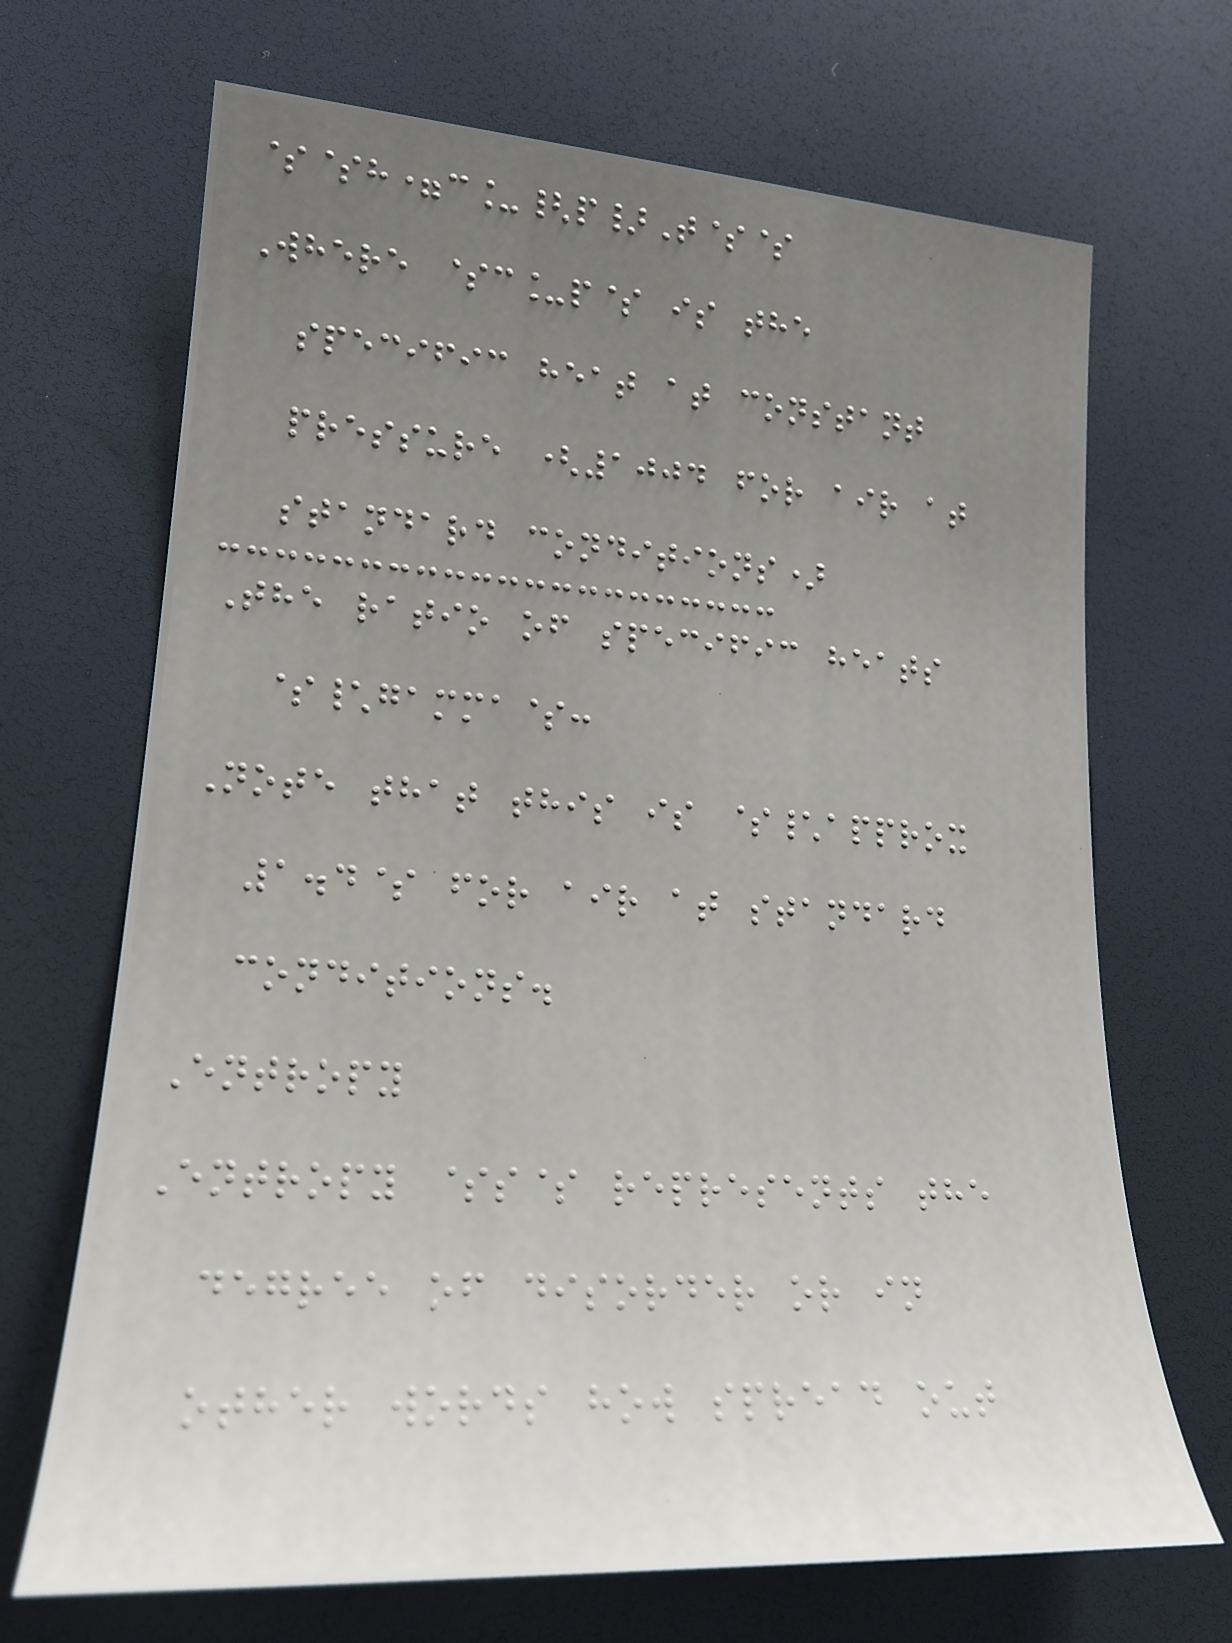$$h=c_{p}T$$
Where $c_p$ is the
specific heat at constant
pressure (1004 for air at
standard conditions)
The ratio of specific heats
$\gamma$:
Note that this is $\approx
1.4$ for air at standard
conditions.
Entropy
Entropy $s$ represents the
degree of disorder or in
other words how spread out
